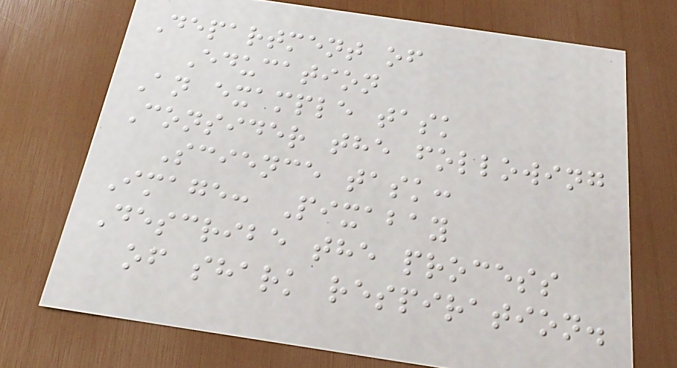Department of
Education
An example task
Consider the following
Science task:
Image: Pixabay
Describe the process
of shark respiration.
